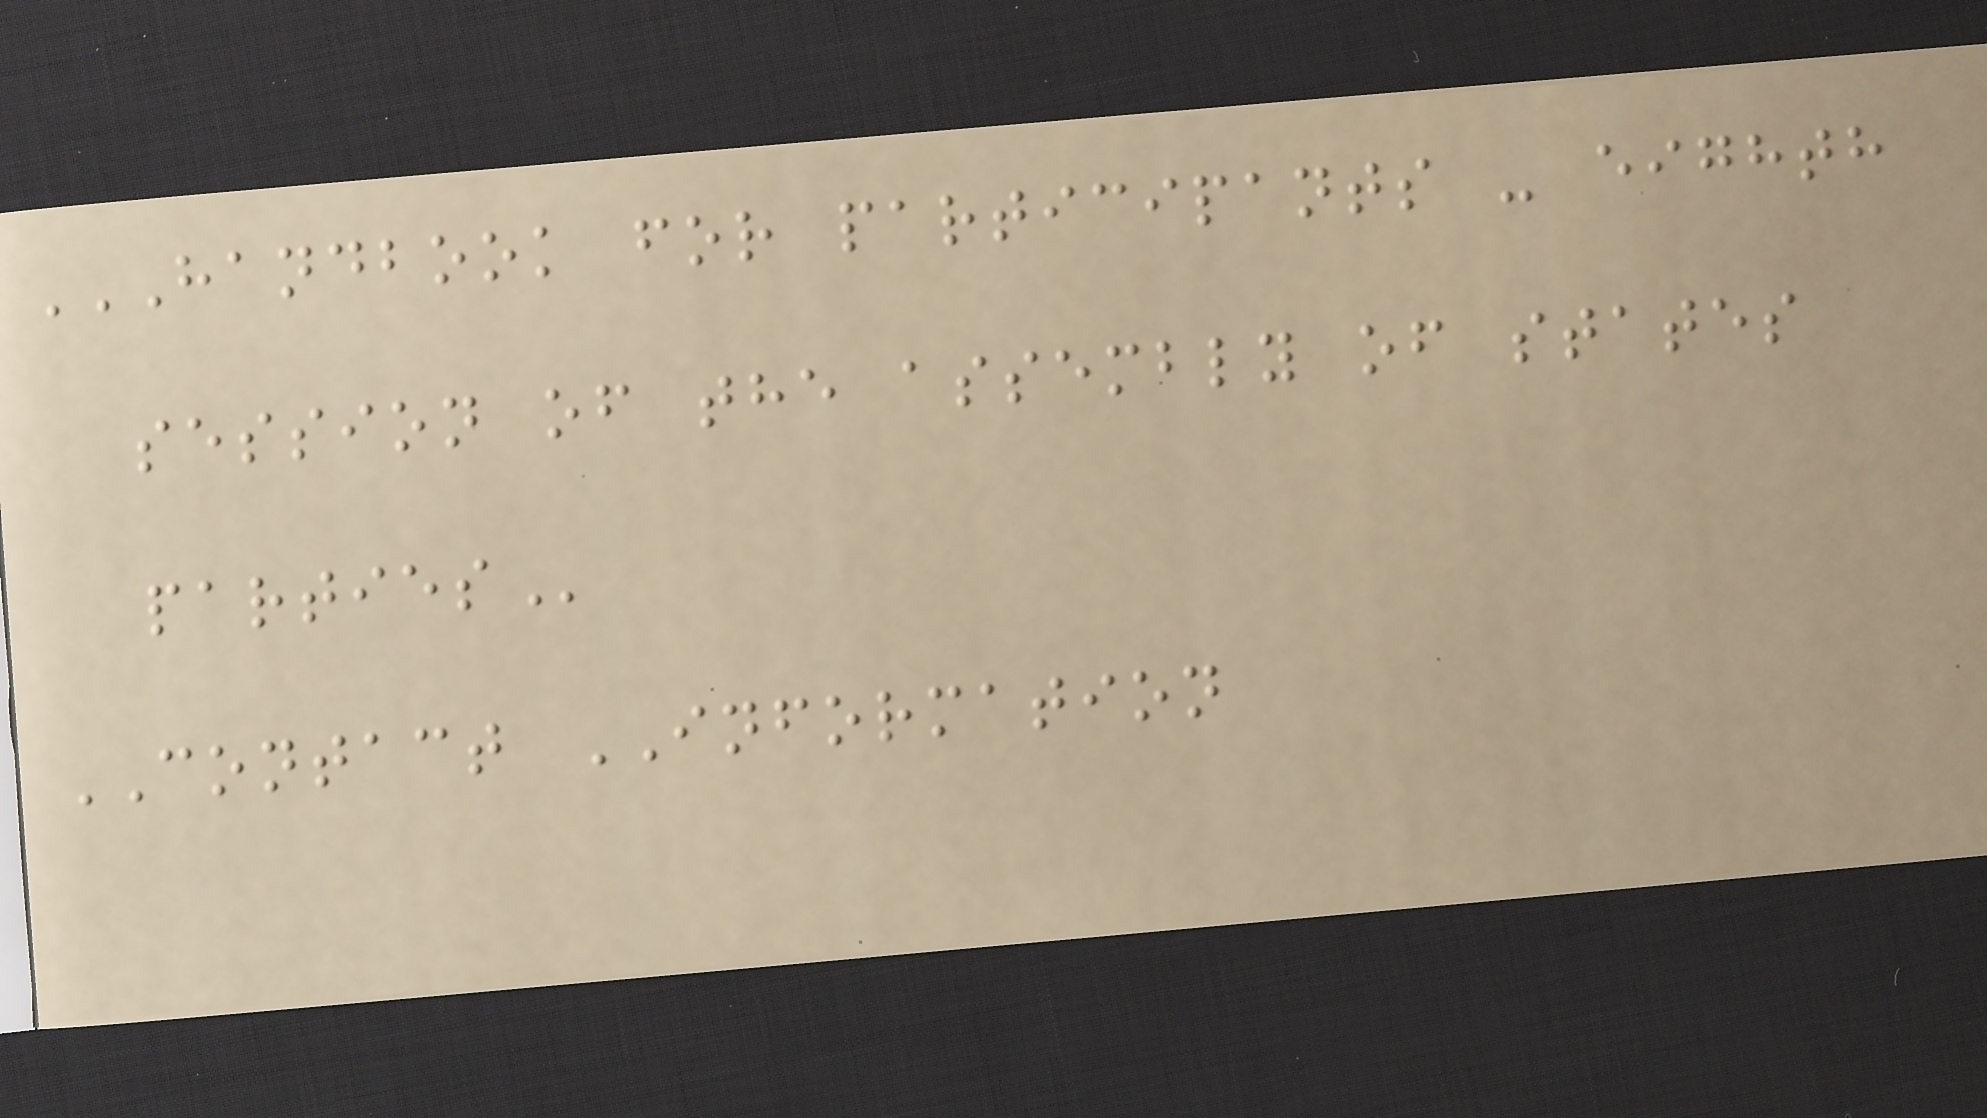HANDBOOK FOR PARTICIPANTS - EIGHTH
SESSION OF THE ASSEMBLY OF STATES
PARTIES
CONTACT INFORMATION
